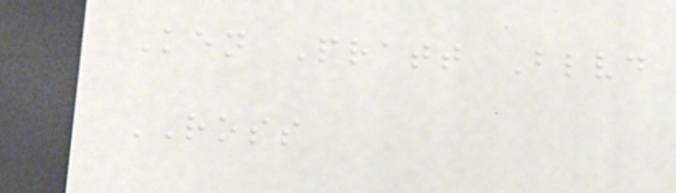Ken Pratt Blvd
ROSS
